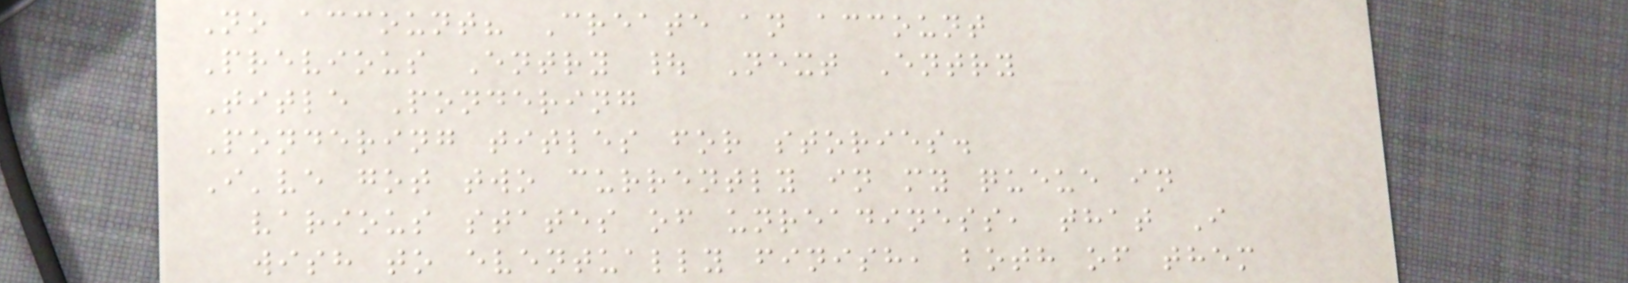No account? Create an account
Previous Entry | Next Entry
Title Pondering
Pondering titles for stories.
I've got two currently in my queue in
various states of unreadiness, that I
wish to eventually finish, both of them
